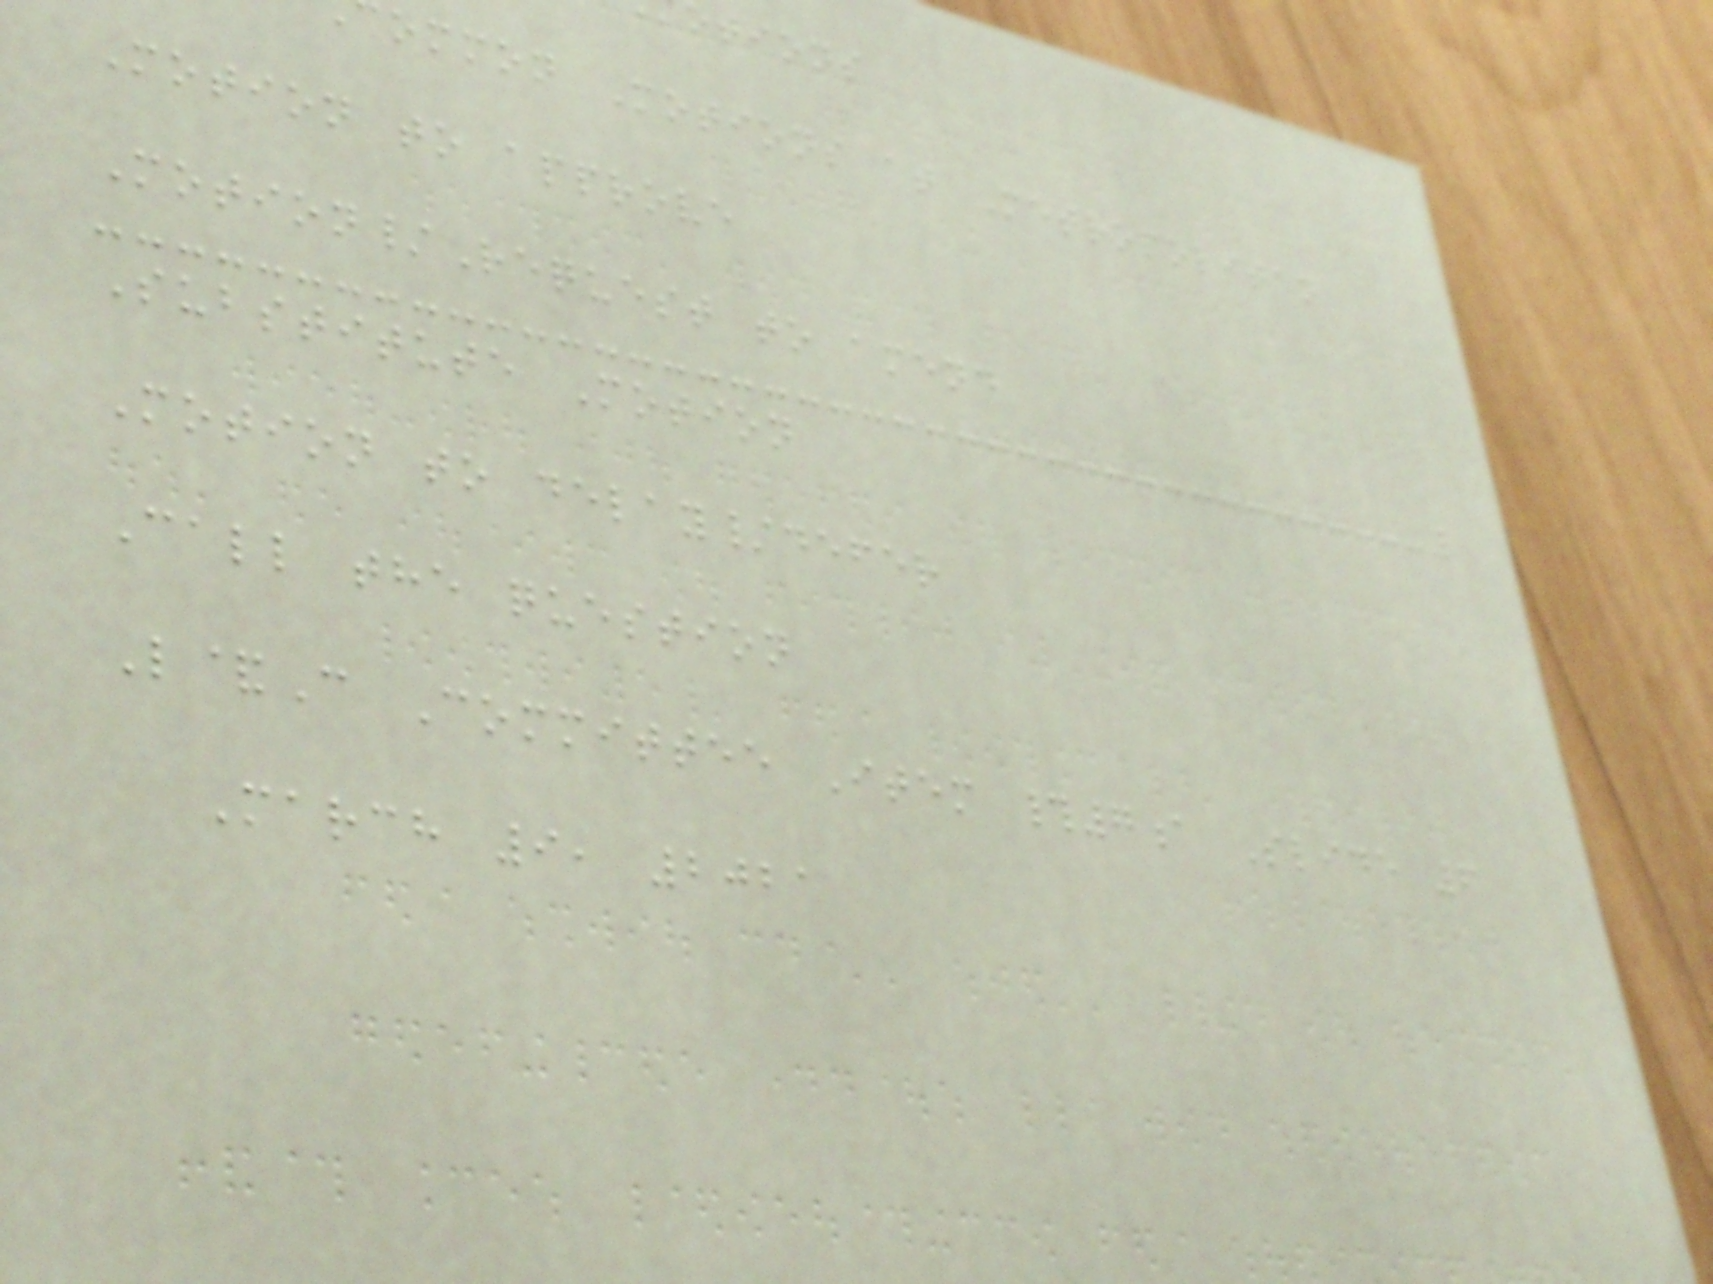otions
ommon Motions at Metropolitan
Motion to approve
Motion/Request to amend
Substitute Motion
Motion to delay/defer
Call the question
L&C Committee Item #7a Slide 6
March 9, 2021
